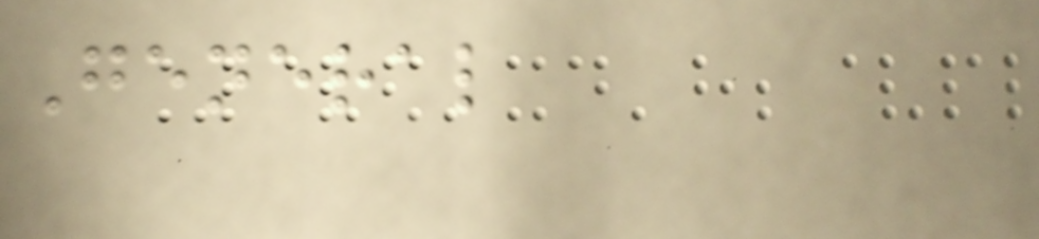General
